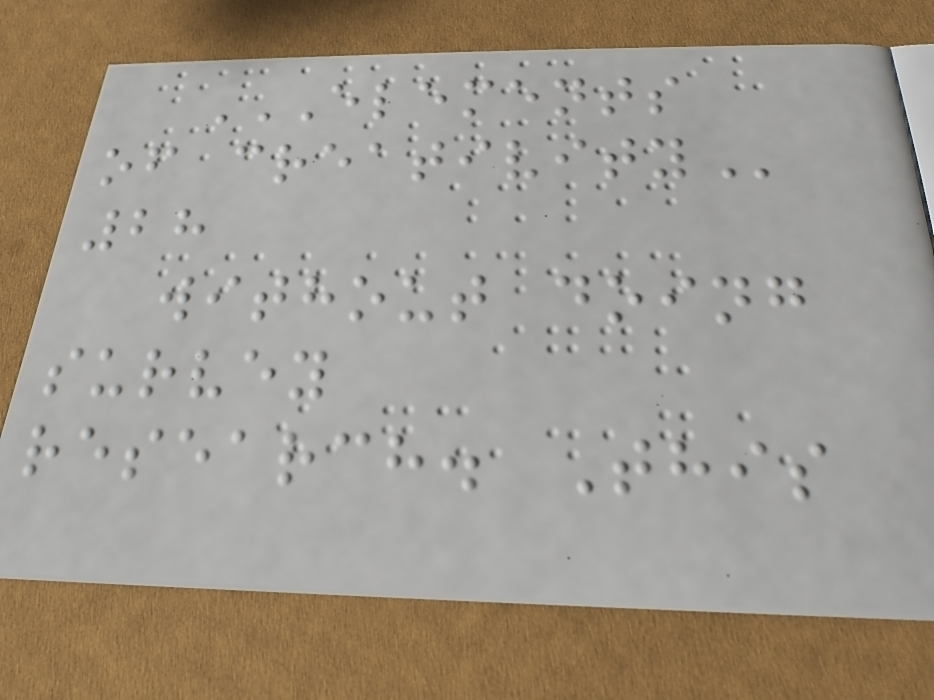ELEMENTS
OF CREATIVITY
28
without doing
survey
research. This
